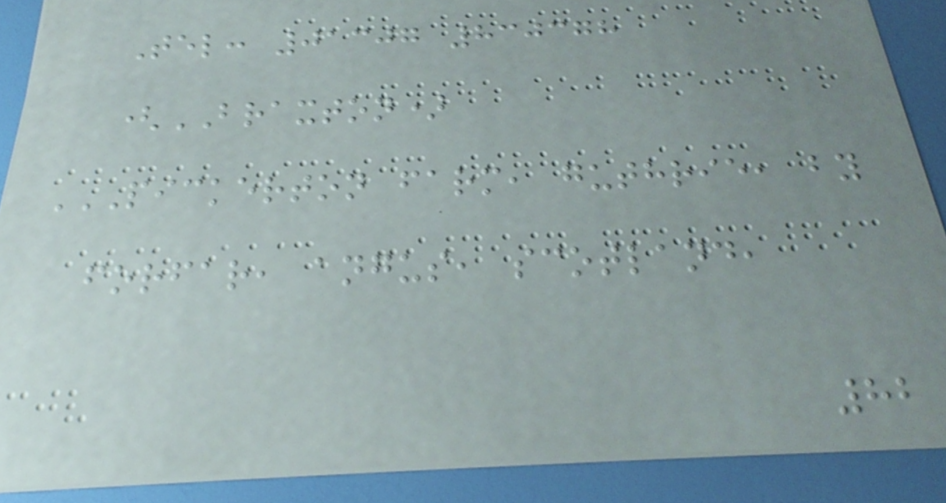Tel: 01307 830378
(BRAXTON)
PICKERTON FARM, GUTHRIE, BY
FORFAR, ANGUS, SCOTLAND,
82
